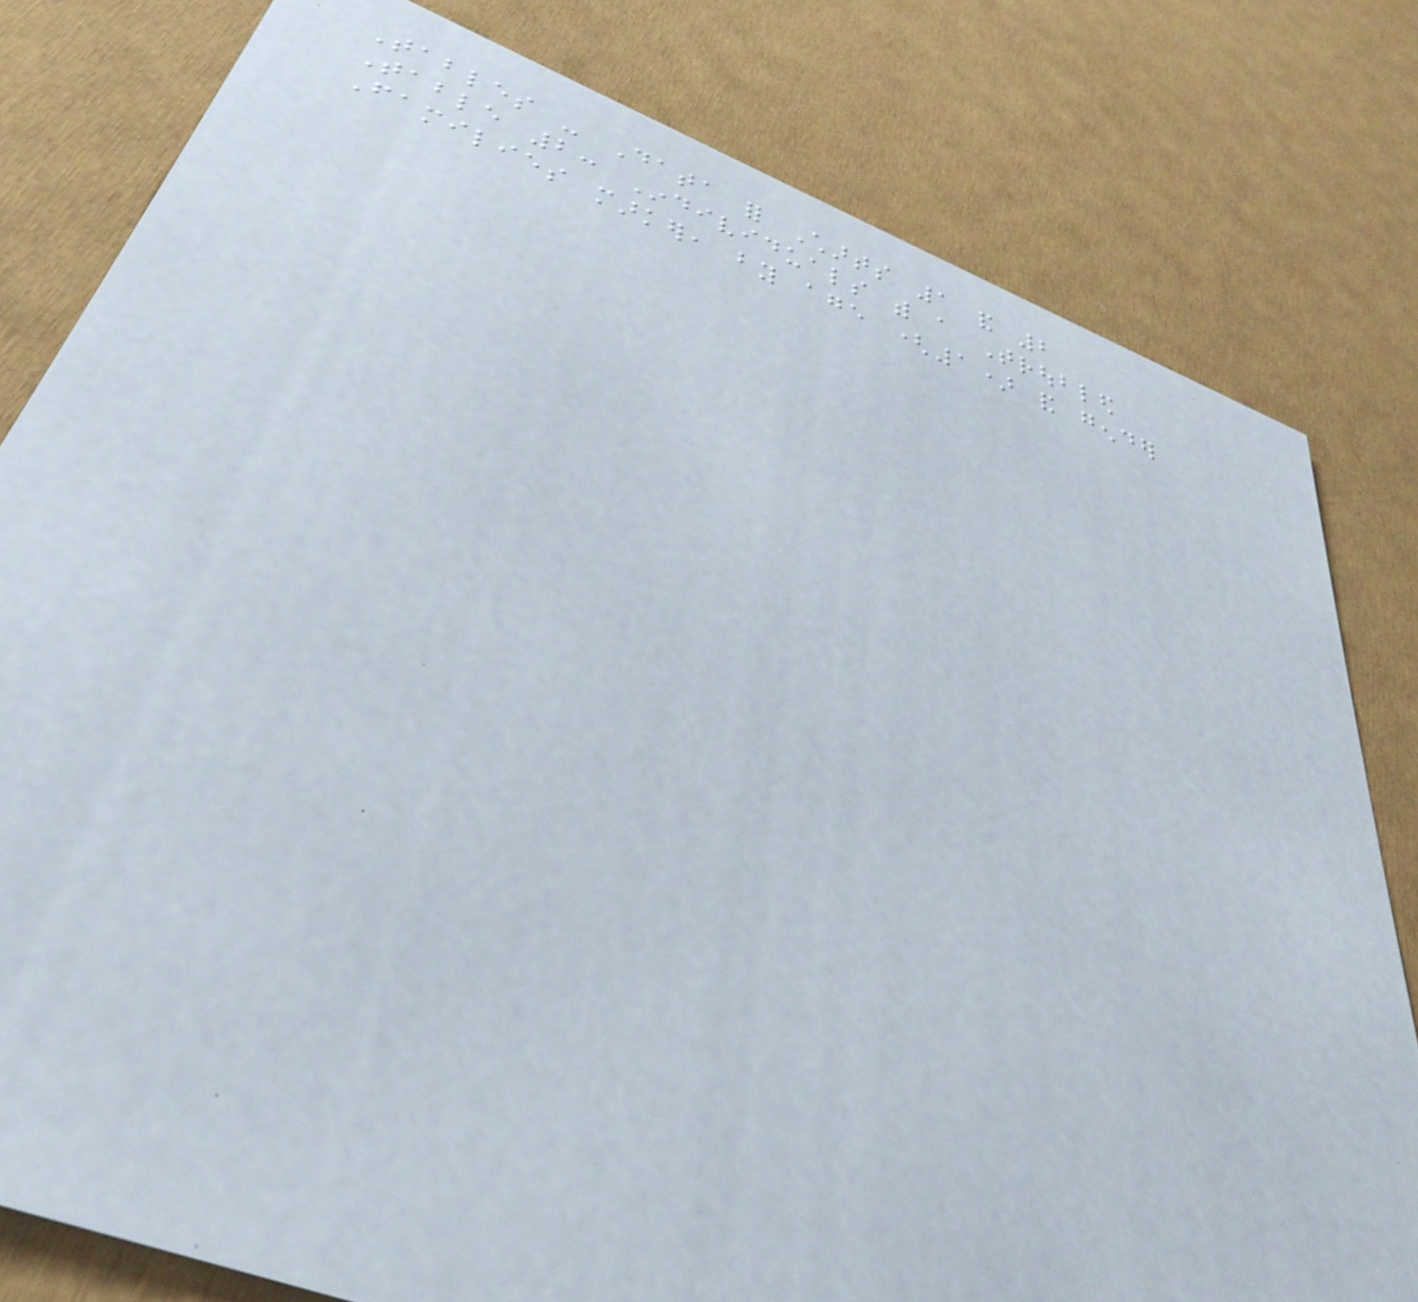Tables - Data for Charts 1 and 2
Table 2: Individuals with a Troubled
Families marker, by age (1) and gender
